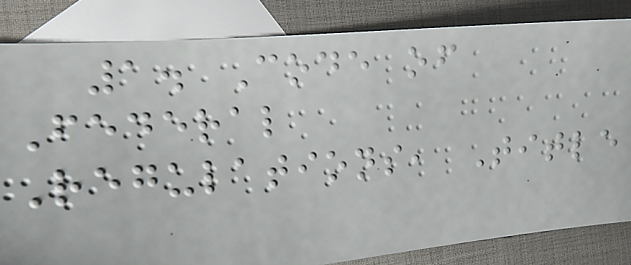1. Code of
Federal
Regulations, Title
